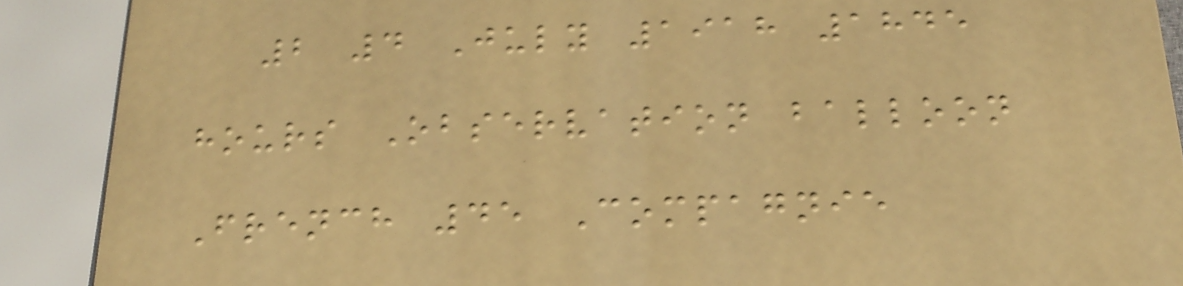2 4 July 1918 1845
hours Observation balloon
French 45 Compagnie
